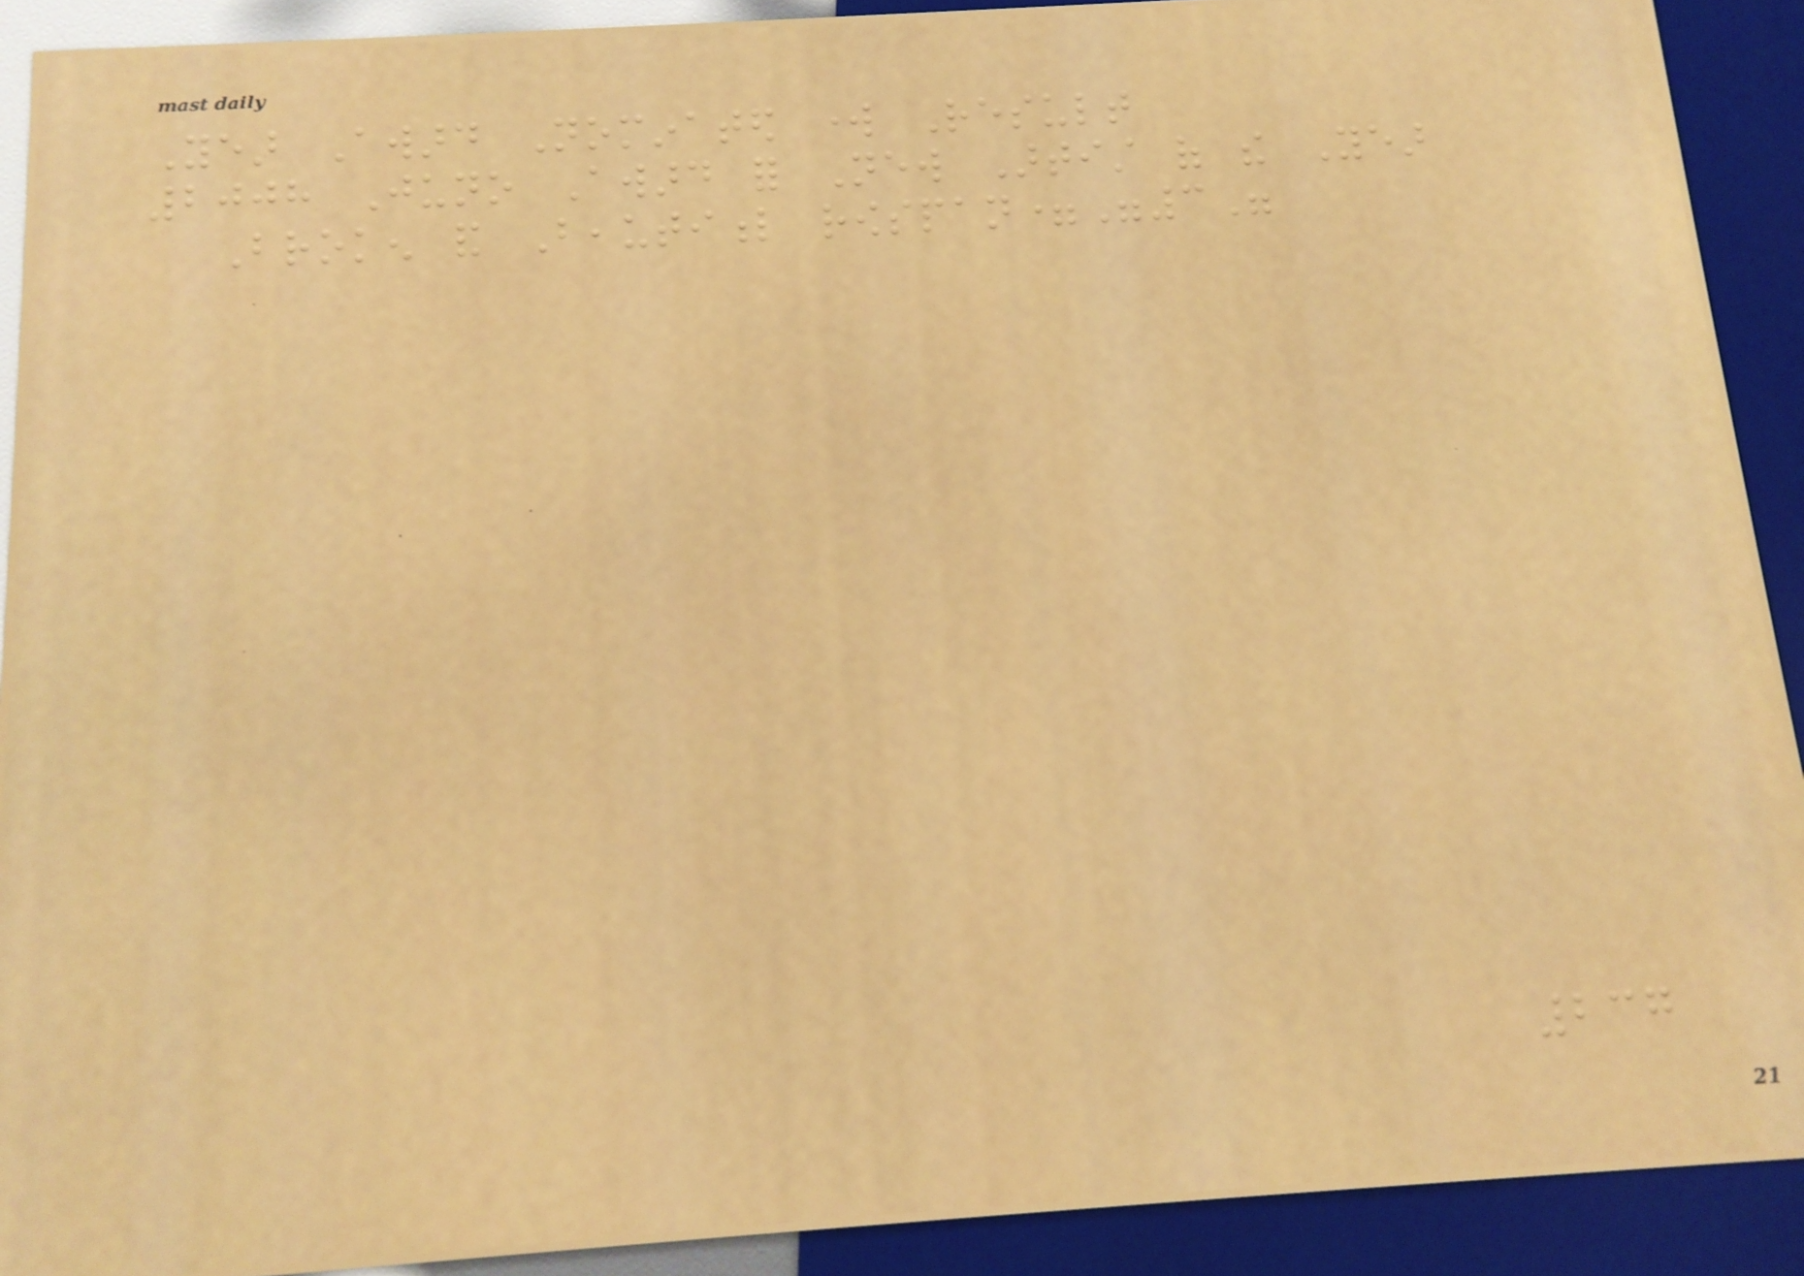Year Award Nominated work Result
2008 Juno Award for New Artist of the Year
Broken and Beautiful rowspan="3"
237
